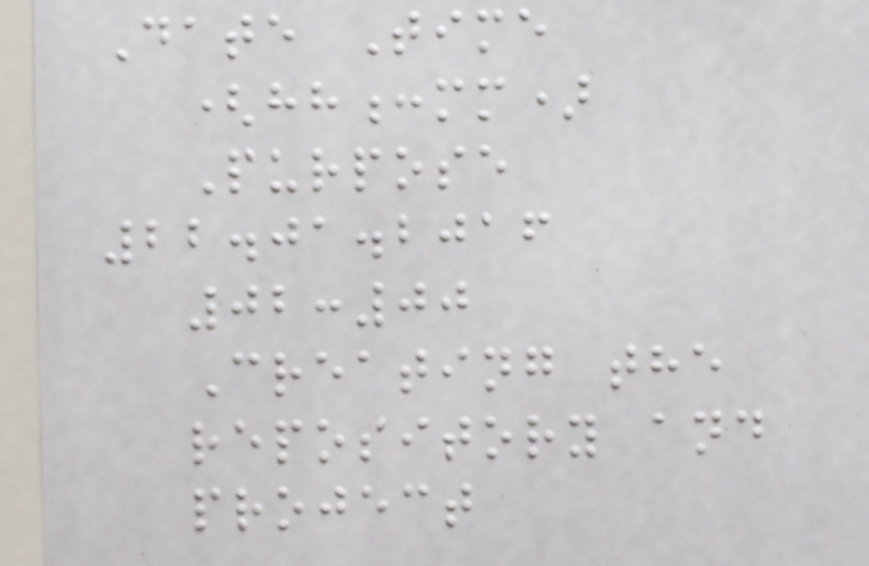Date Time
(hh:mm)
Purpose
22.01.2016
02:00
Creating the
repository and
project
